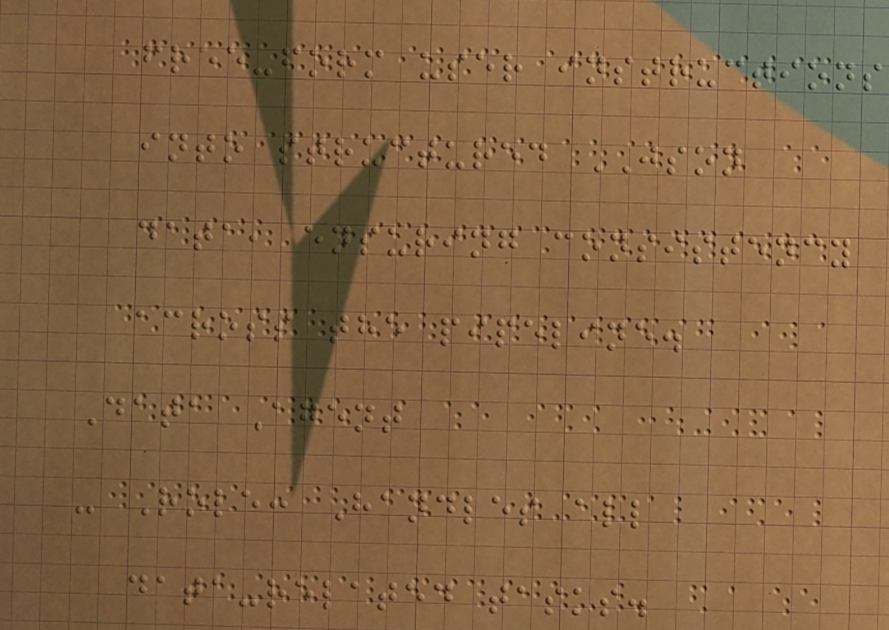free-form user instructions
into structured JSON
data, ensuring consistency
across the pipeline.
Data Agent
- Role: Handles all
data-related tasks.
